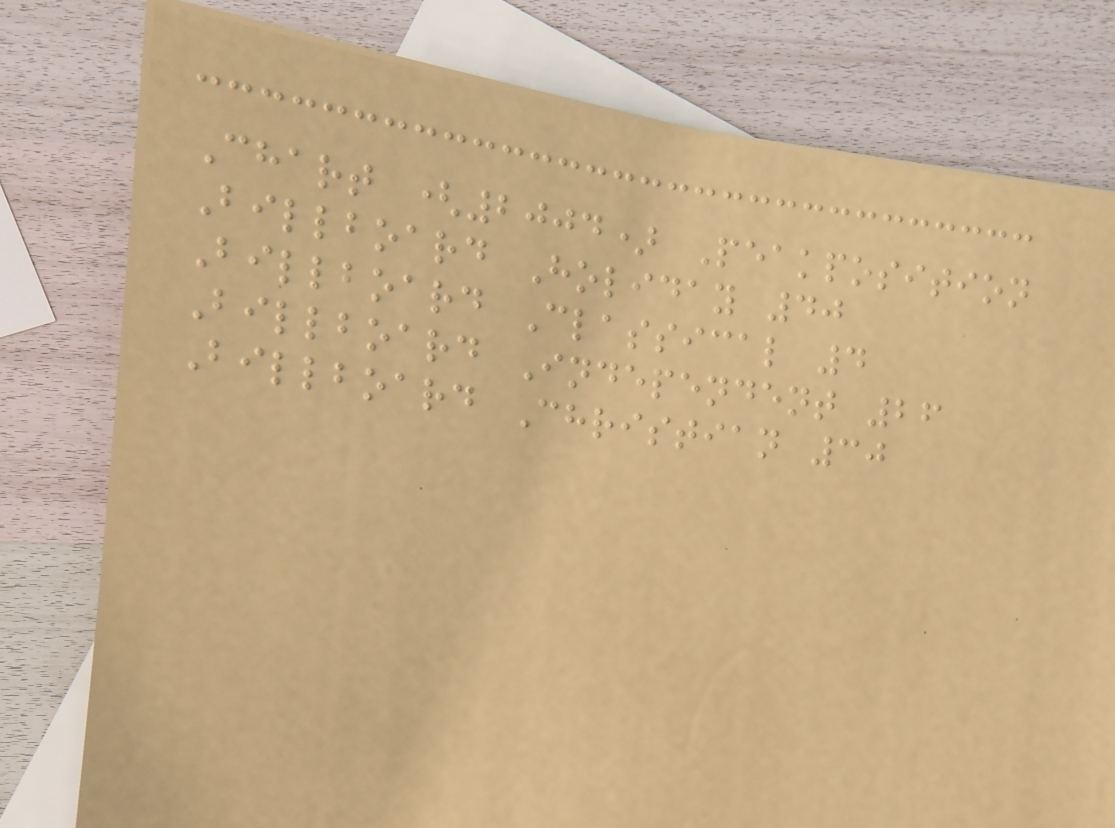Chart (2004) Peakposition
Billboard Holiday 40
Billboard Classical 4
Billboard Independent 26
Billboard Christian 30
